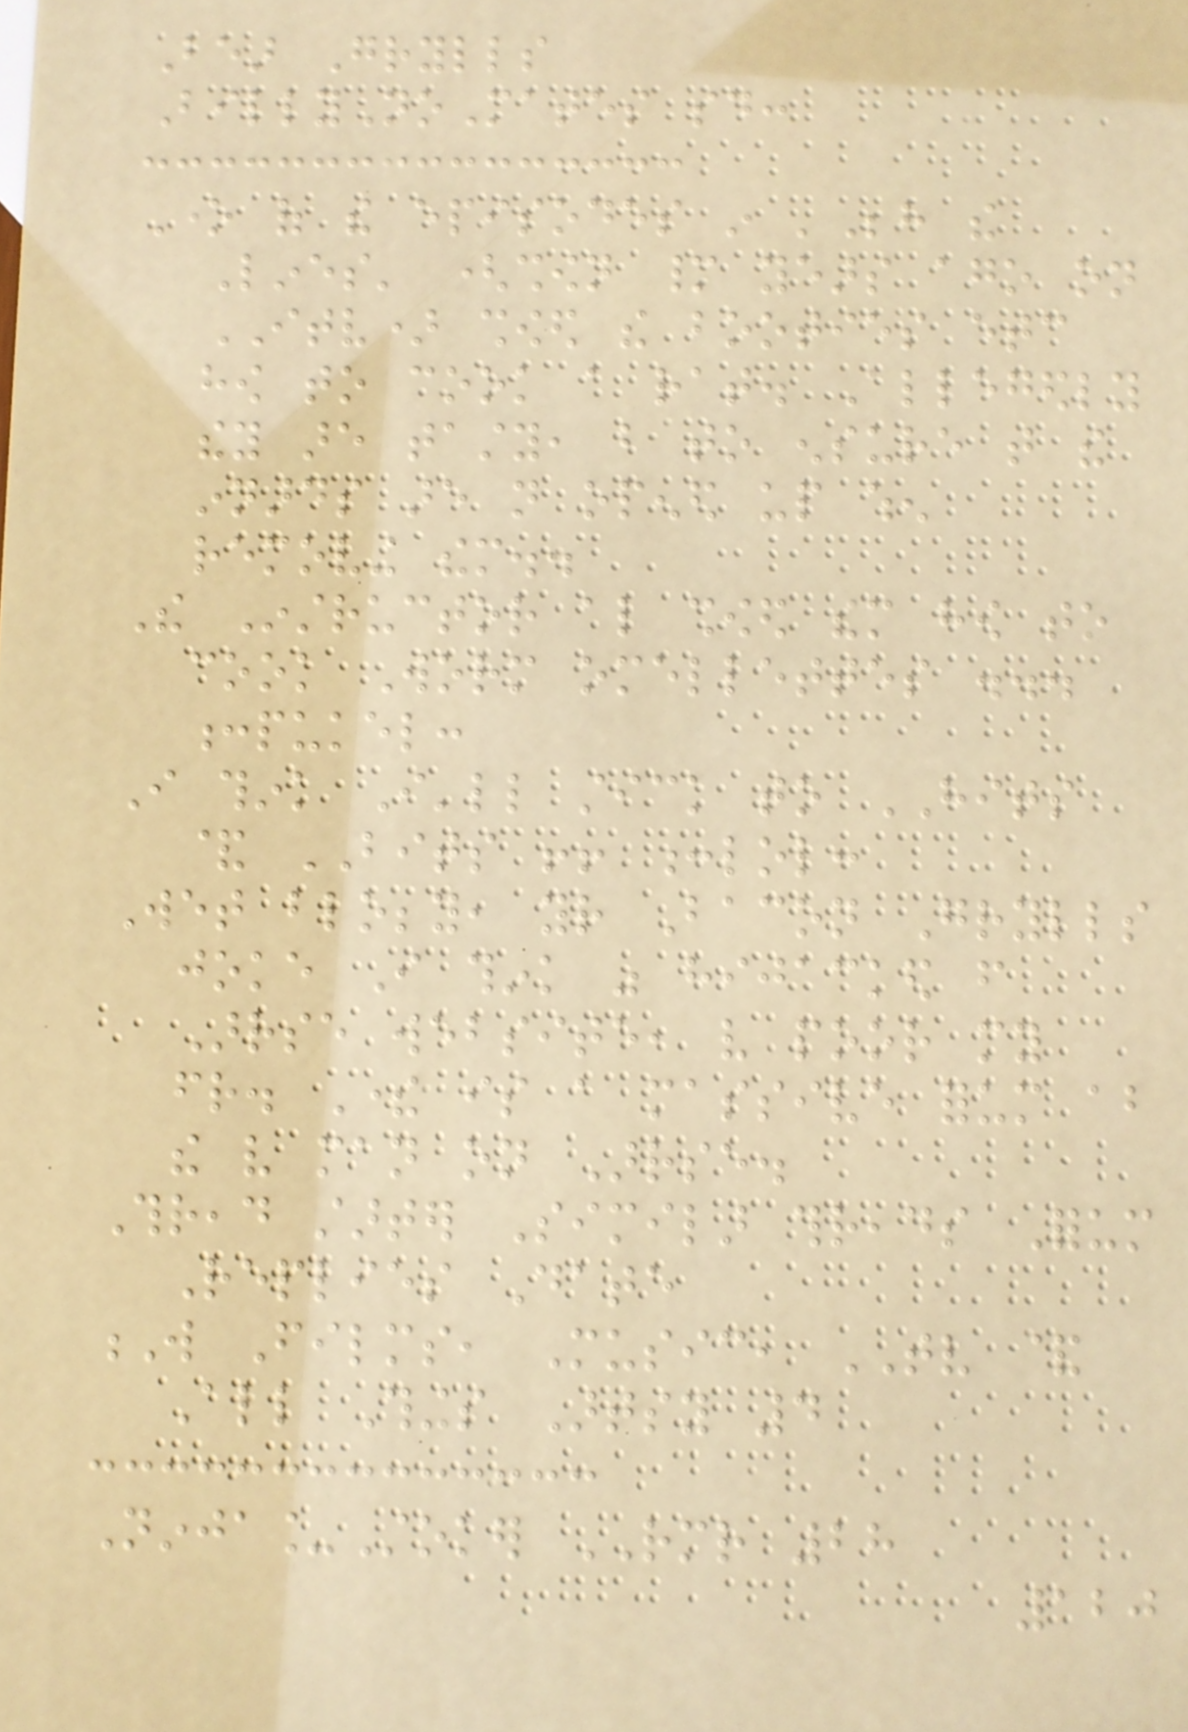Bear Grylls
BillyNoMates said:
One of the episodes in 'Behind the
Lines' (shown many years ago on
ITV) showed the booties etc
how to cook a rat. Allegedly
they are tasty, but to ensure that the
innards are not opened up when
removing them..
The Instructor also showed them how to
cook Worm omellettes ...
:pukel:
I think I'll stick to HITS
& BITS !! :lol:
Wet blobby, your Bacon Grylls
joke I think was hijacked from
Arrse website, very poor my
friend. There is a massive forum about
the very man on Arrse.
Thread starter Similar threads Forum
Replies Date
W Films, Music, TV &
All Things Artsy 4
Ninja_Stoker RMR 28
120
